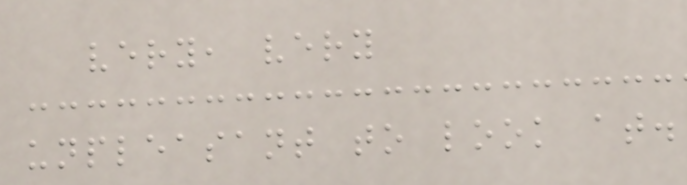very, very
unpleasant to look at.
